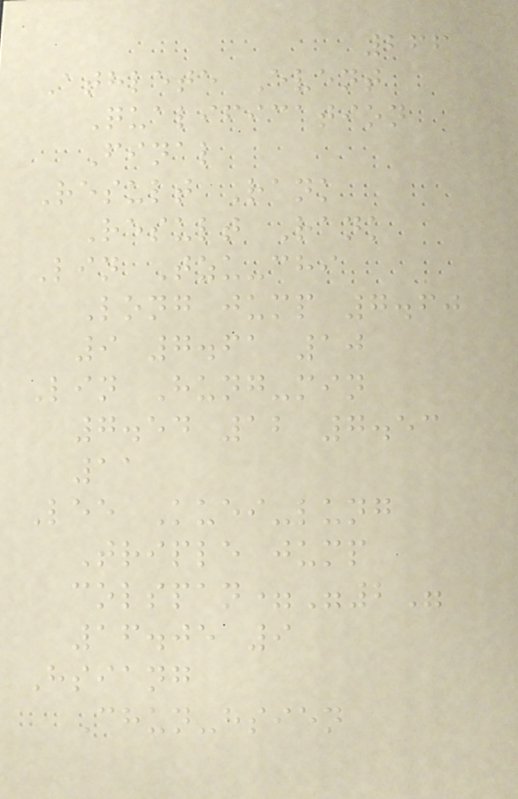266
Athlete Event
Qualification
Final
Result Rank
Result Rank
Lin Tzu-chi
Long jump 7.60
9 7.61 10
Lin Hung-min
7.54 12 7.53
11
Lee Kuei-lung
Triple jump
colspan="2"
16.05 9
Hsiang
Chun-hsien
